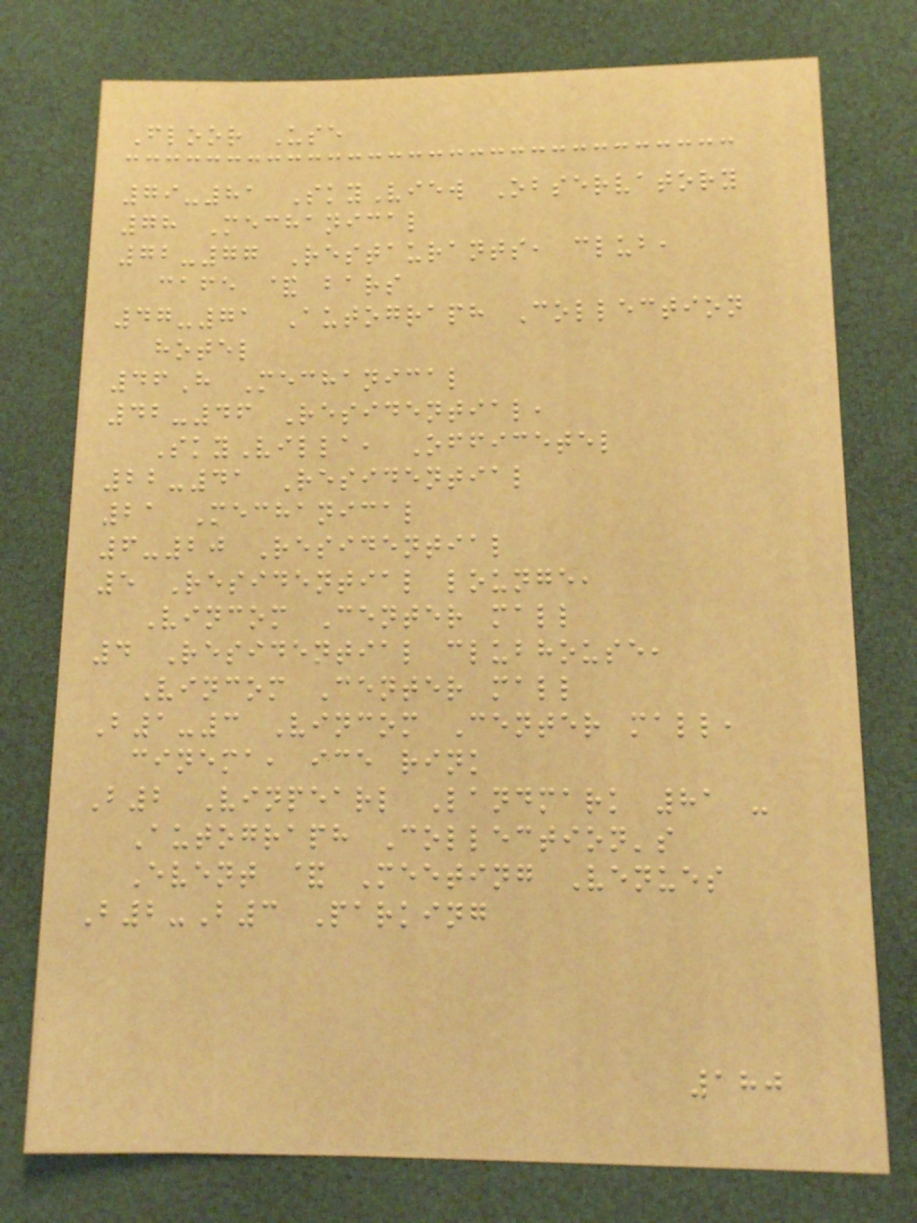Floor Use
79-81 SkyView Observatory
78 Mechanical
72-77 Restaurants, club,
cafe & bars
47-71 Autograph Collection
hotel
46H Mechanical
42-46 Residential,
SkyVilla, Officetel
22-41 Residential
21 Mechanical
6-20 Residential
5 Residential lounge,
Vincom Center mall
4 Residential clubhouse,
Vincom Center mall
B1-3 Vincom Center mall,
cinema, ice rink
B2 Vinpearl Landmark 81 -
Autograph Collection's
Event & Meeting Venues
B2-B3 Parking
180
